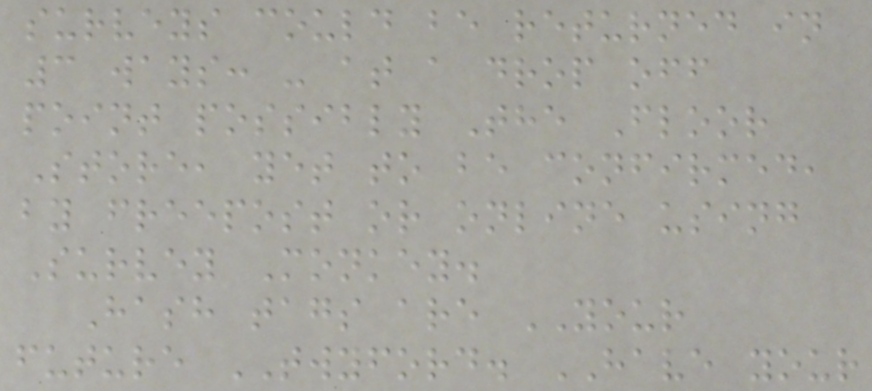surveys could be returned in
3 ways: - at a drop off
point possibly The Floor
Store, yet to be confirmed,
by freepost or online using
Survey Monkey.
Hash tags are YOUR
future TWYFORD. HAVE your
